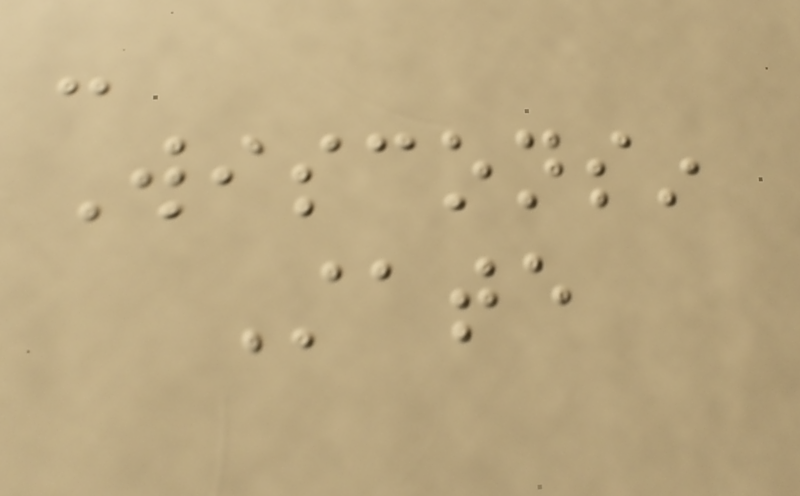-
Wisconsin
State
